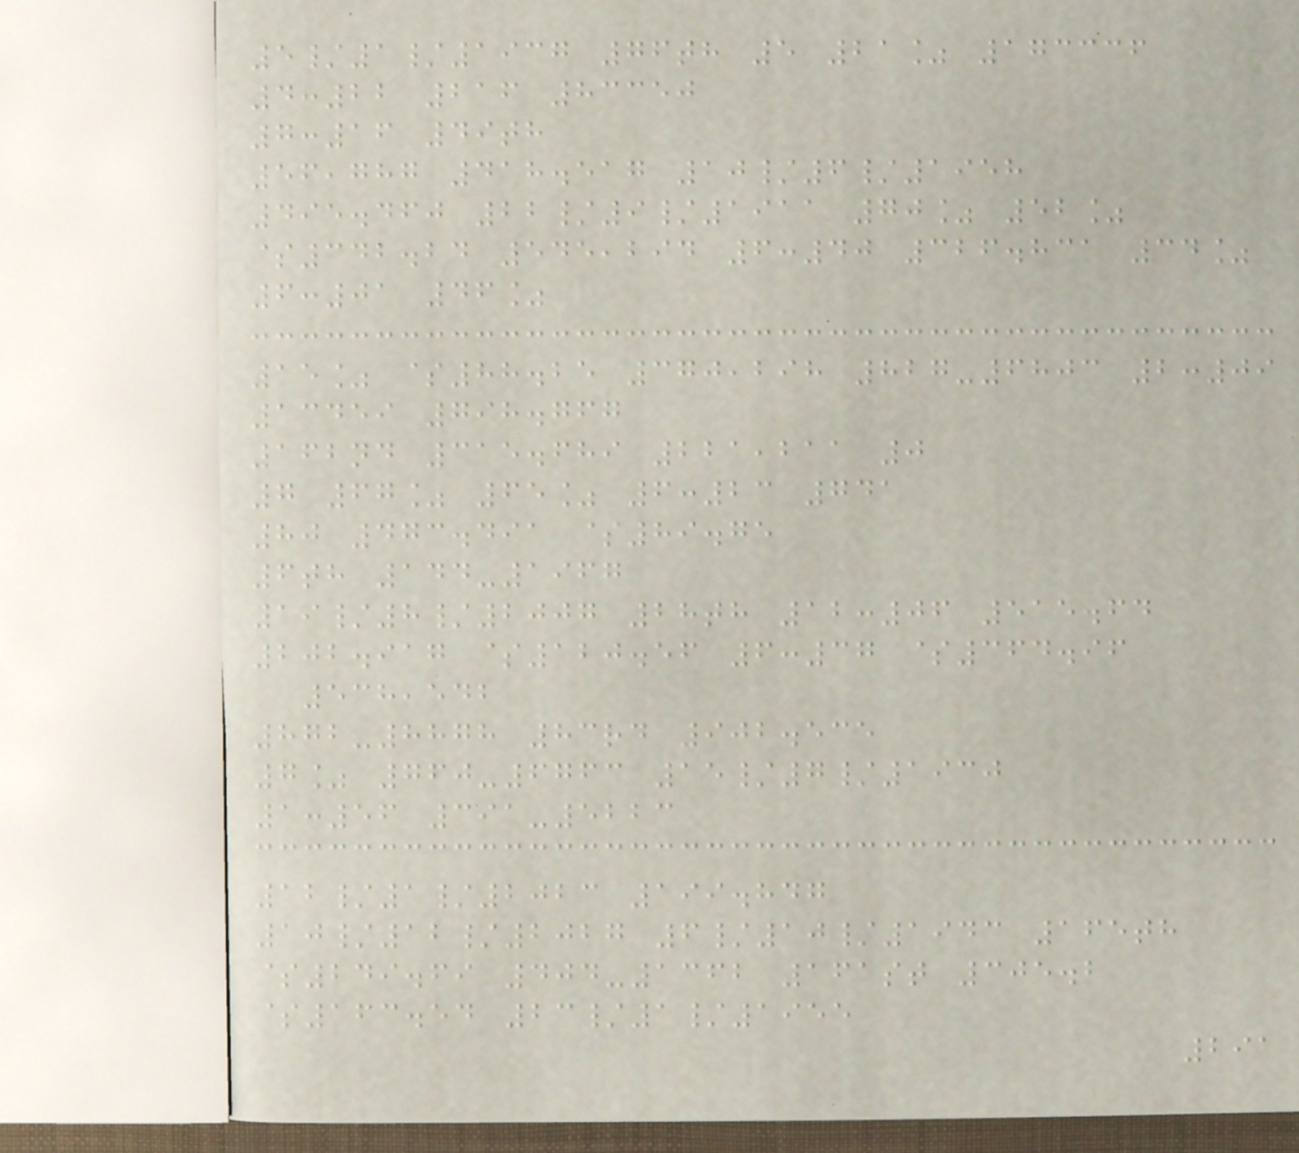5/1/1937 76th 5 21% 173336
4:22 216 83350
7:16 49th
56,787 418.517 10/6/1958
495.460 22/9/1911 70% 52%
$342.24 545,294 6:40 326.831 34%
6:01 46%
15% $88.25 370,298 827-6803 2:09
13459 798.767
162nd 315.689 221,211 0
7 67% 65% 6:23 741
80 473.491 $89.75
6th 144-1967
19/8/2007 28th 12:06 515.64
202.917 $120.56 6:37 $364.96
538,542
872-8878 83rd 902.535
7% 760-6763 15/7/1930
1:56 391-5223
12/1/2023 199.847
10/12/2027 6/10/1943 165th
$249.69 404-1362 161st 305.2
$163.54 23/1/1955
291
